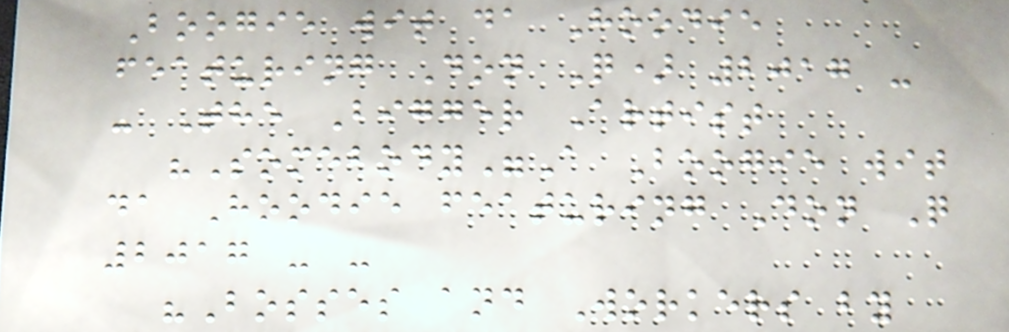Boogie wit da Hoodie
featuring Don Q) 2017 -
- The Bigger Artist
"Somebody"A Boogie wit
da Hoodie featuring Don Q
2017 - -
"Bosses and Workers by
